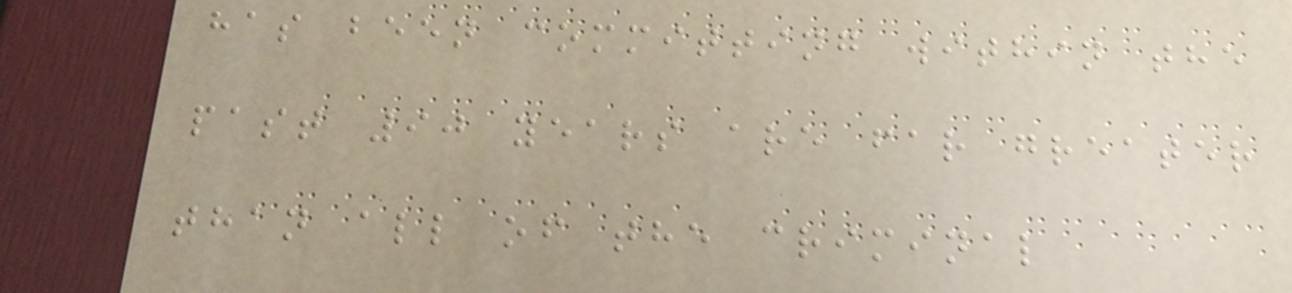has been committing within the
past 90 years are far greater
than all of the criminal
